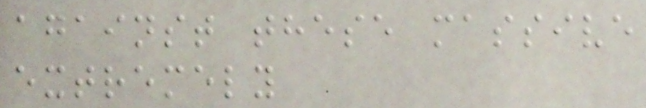against these massive
extremely
